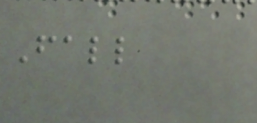Fall
